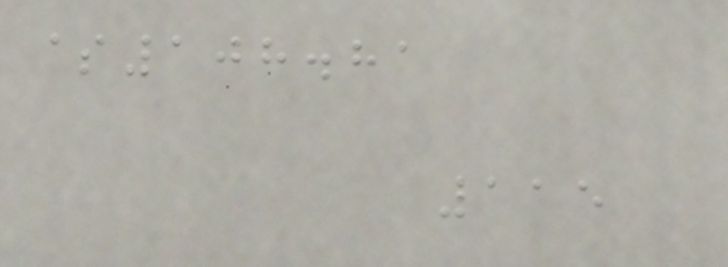$108.81
115
